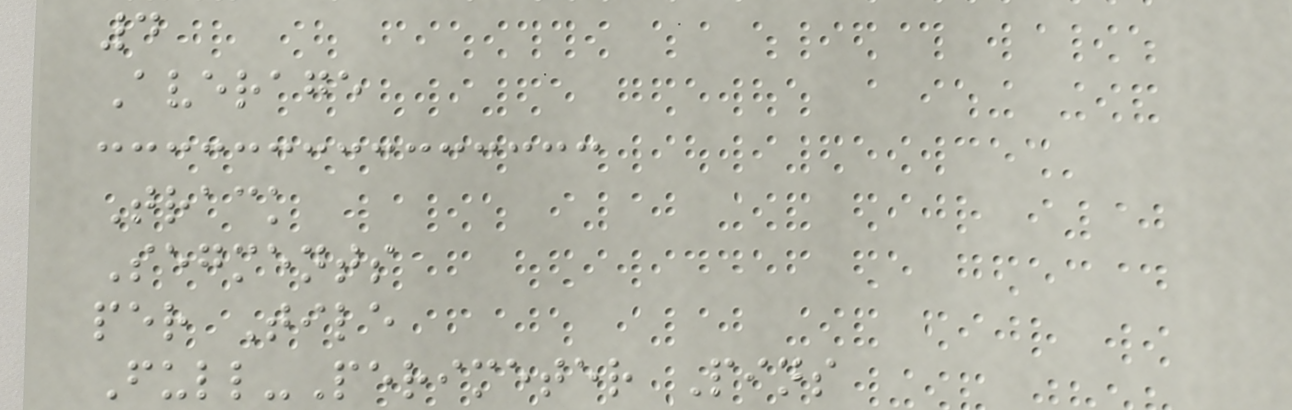4
Average
Track
Segments
per Tile
Full-Perimeter Pins
